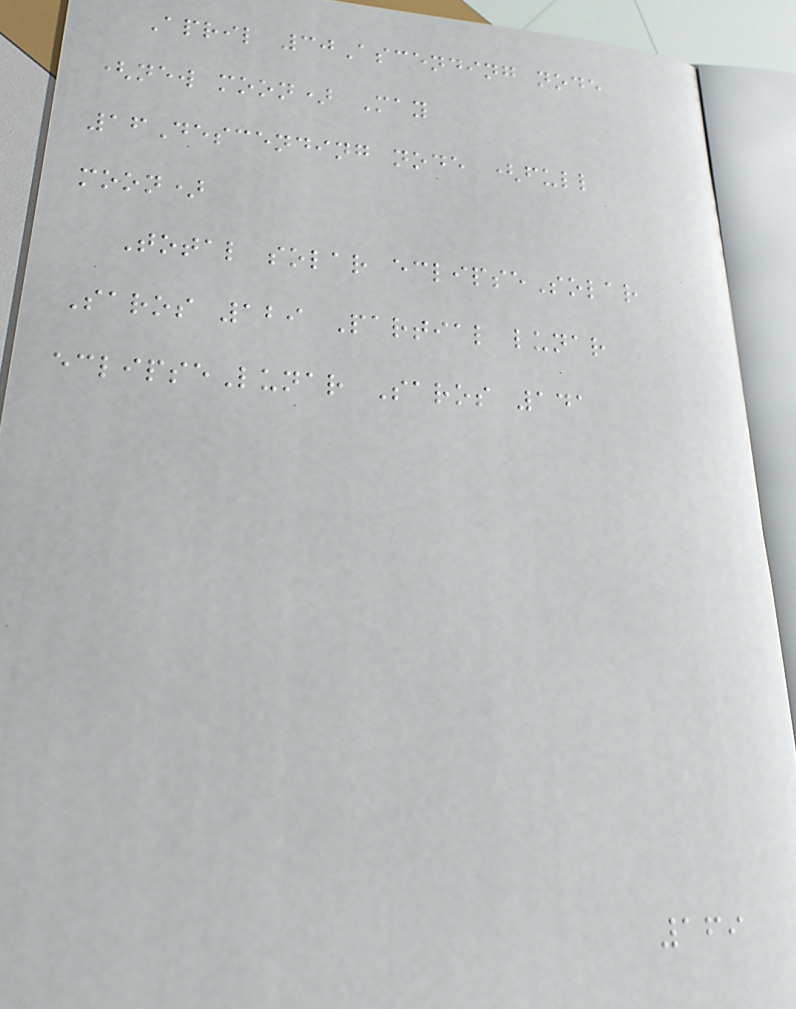April 30Ascending node
(new moon) May
16Descending node (full
moon)
Total solar eclipseSolar
Saros 129 Partial lunar
eclipseLunar Saros 141
169
